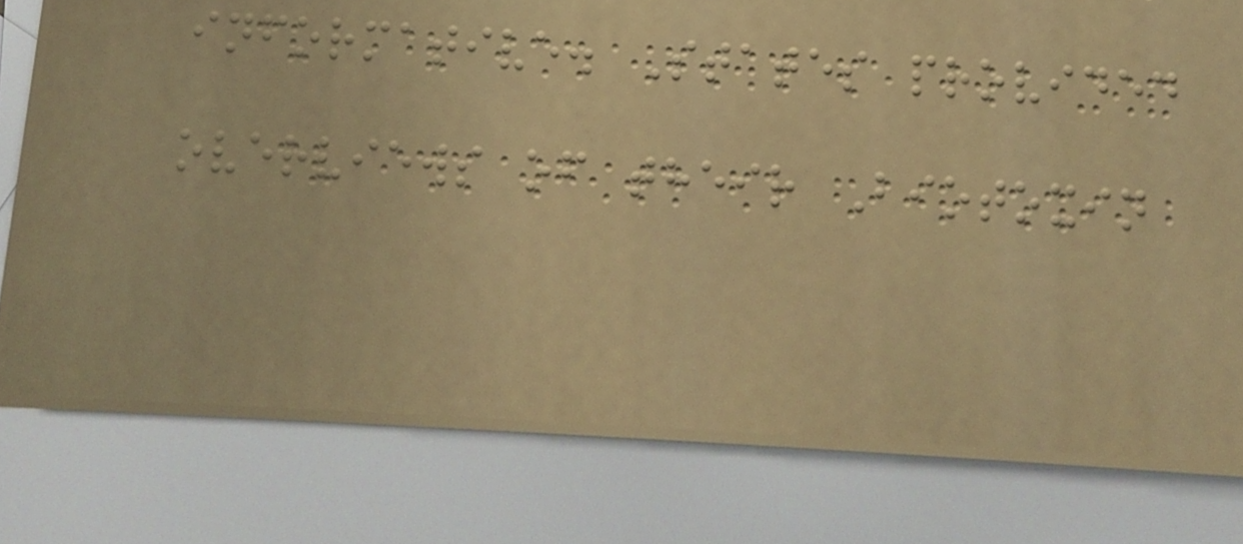informative. States provided
overviews of their Biotoxin
